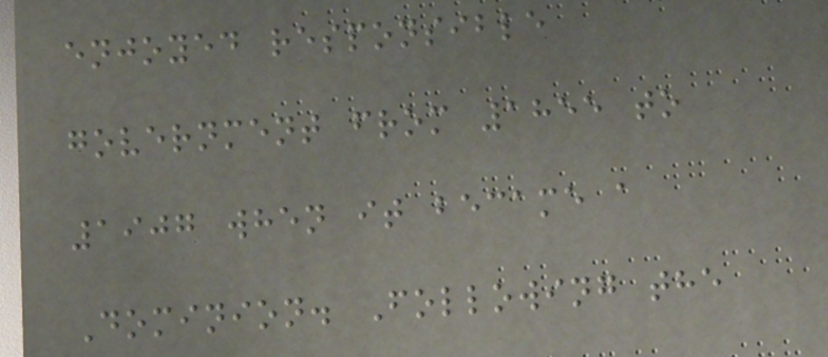enjoyed responsible
government from 1855 to
1907 when it became a
Dominion. Following the
